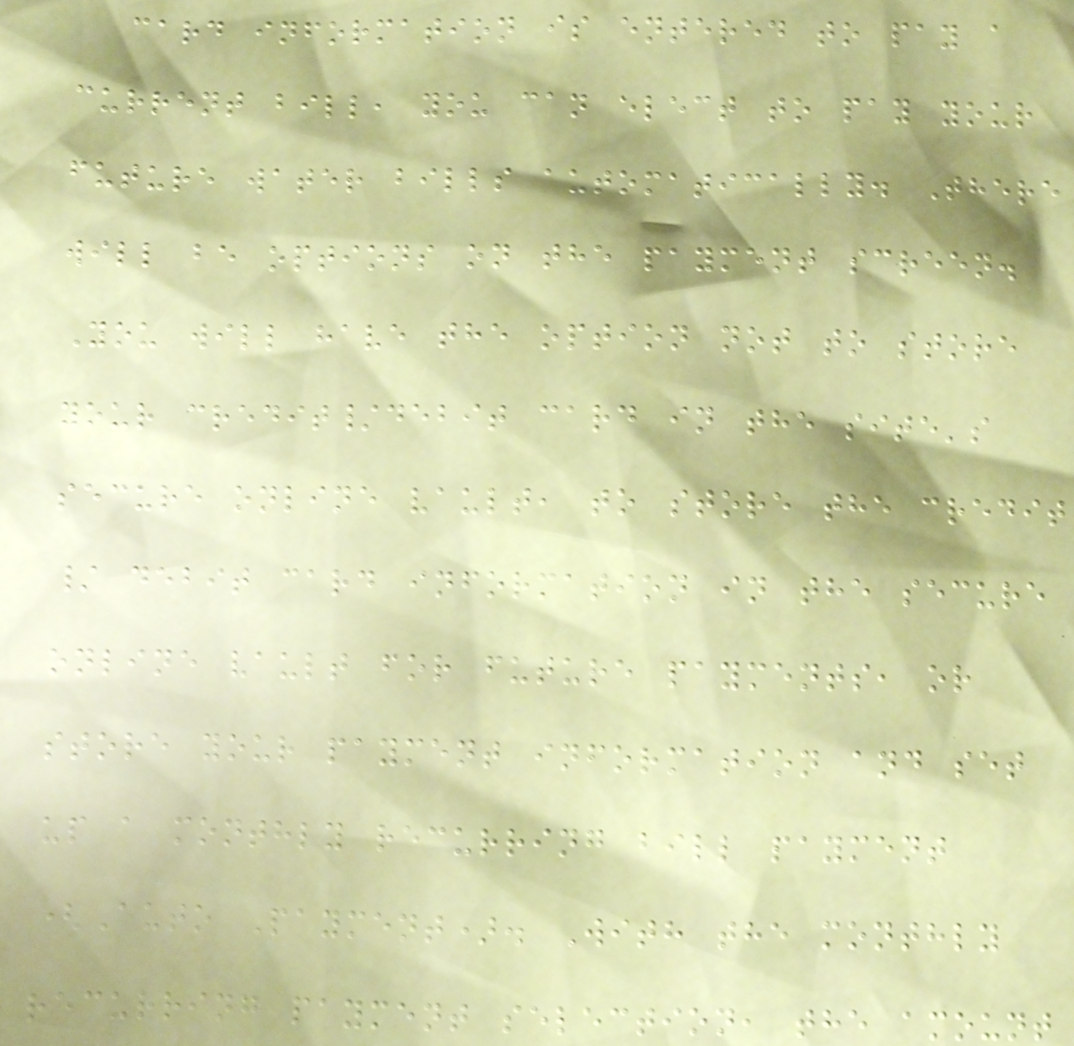card information is entered to pay a
current bill, you can elect to pay your
future water bills automatically. There
will be options on the payment screen.
You will have the option not to store
your credit/debit card in the site's
secure online vault, to store the credit
/ debit card information in the secure
online vault for future payments, or
store your payment information and set
up a monthly recurring bill payment
(Auto Payment). With the monthly
recurring payment selection, the amount
